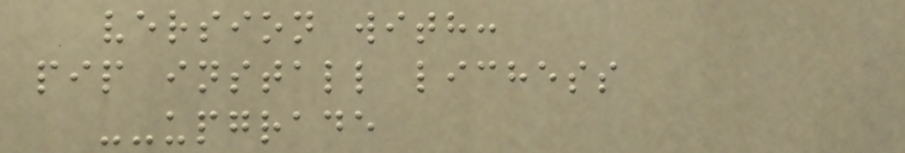version with:
pip install lichess
--upgrade
